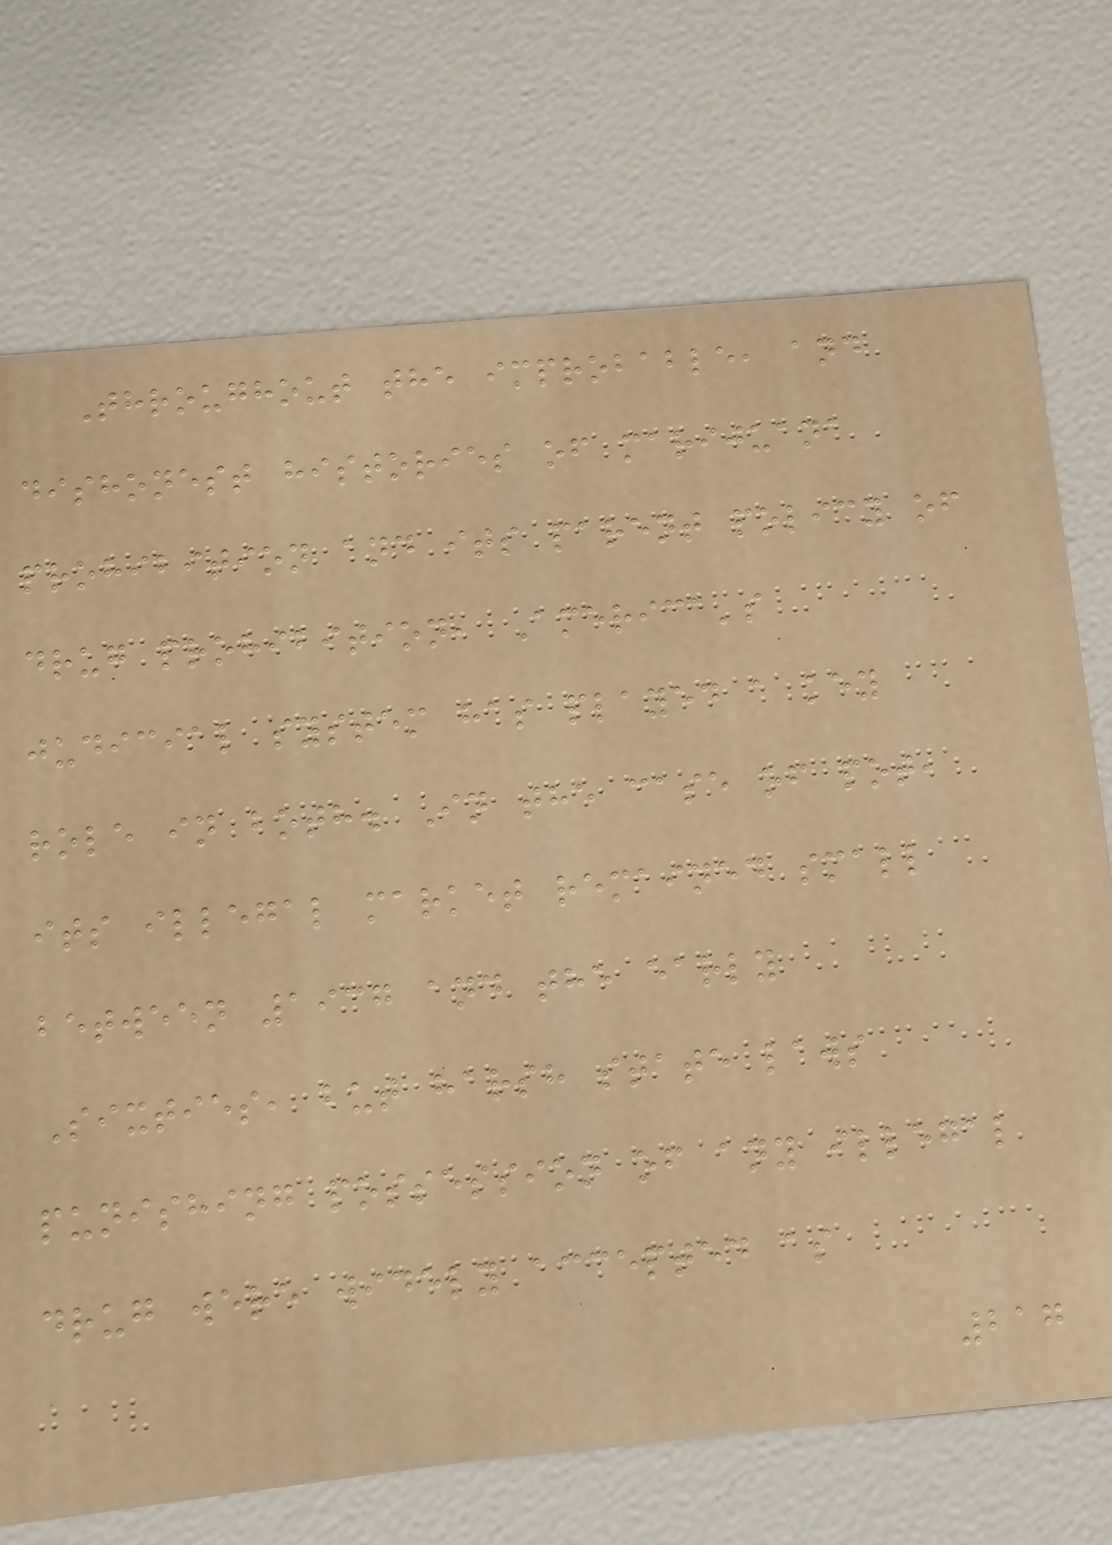Throughout the improbable, and
dishonest histories of marijuana
prohibition and its parent policy of
drug prohibition, America's
judicial system has played a key
role in both. In the case of pot,
its illegal market remained small
between 1937 and the early
Sixties, but harsh state laws
punishing possession of any illegal
drug were widely accepted as
217
